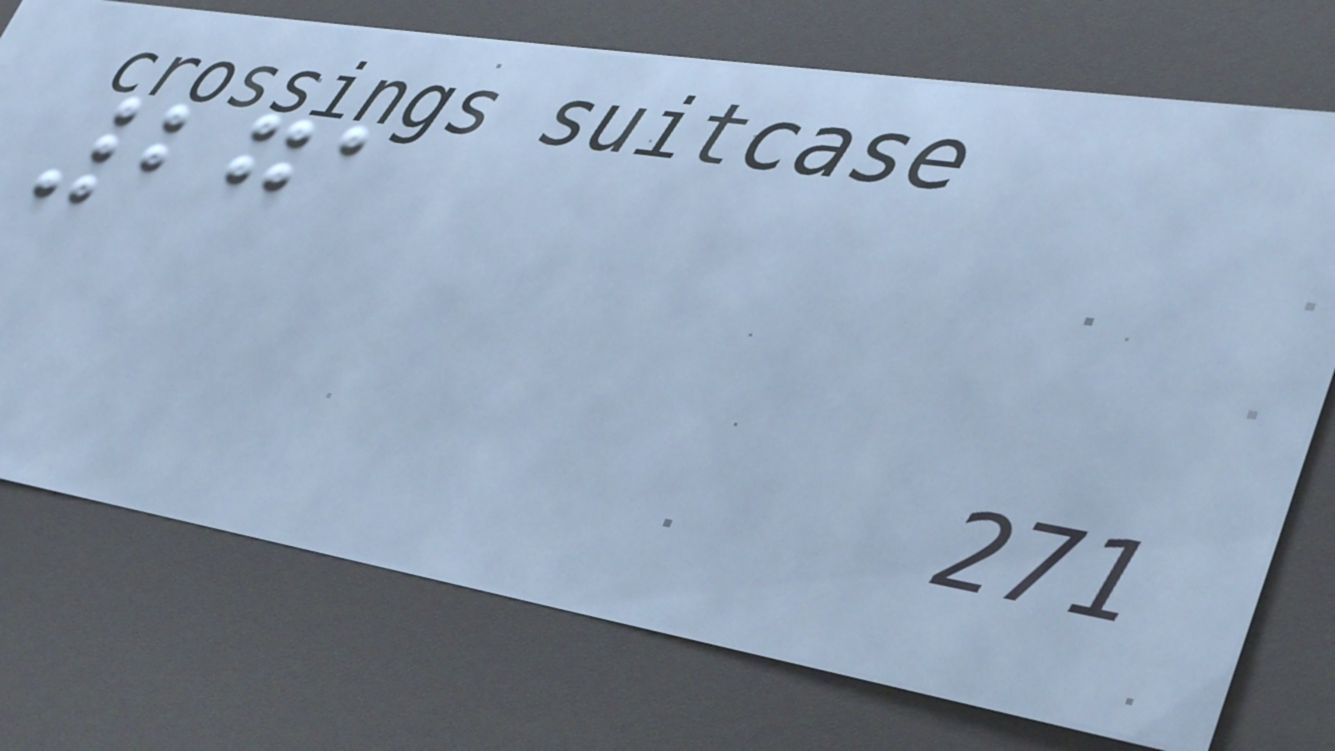271
